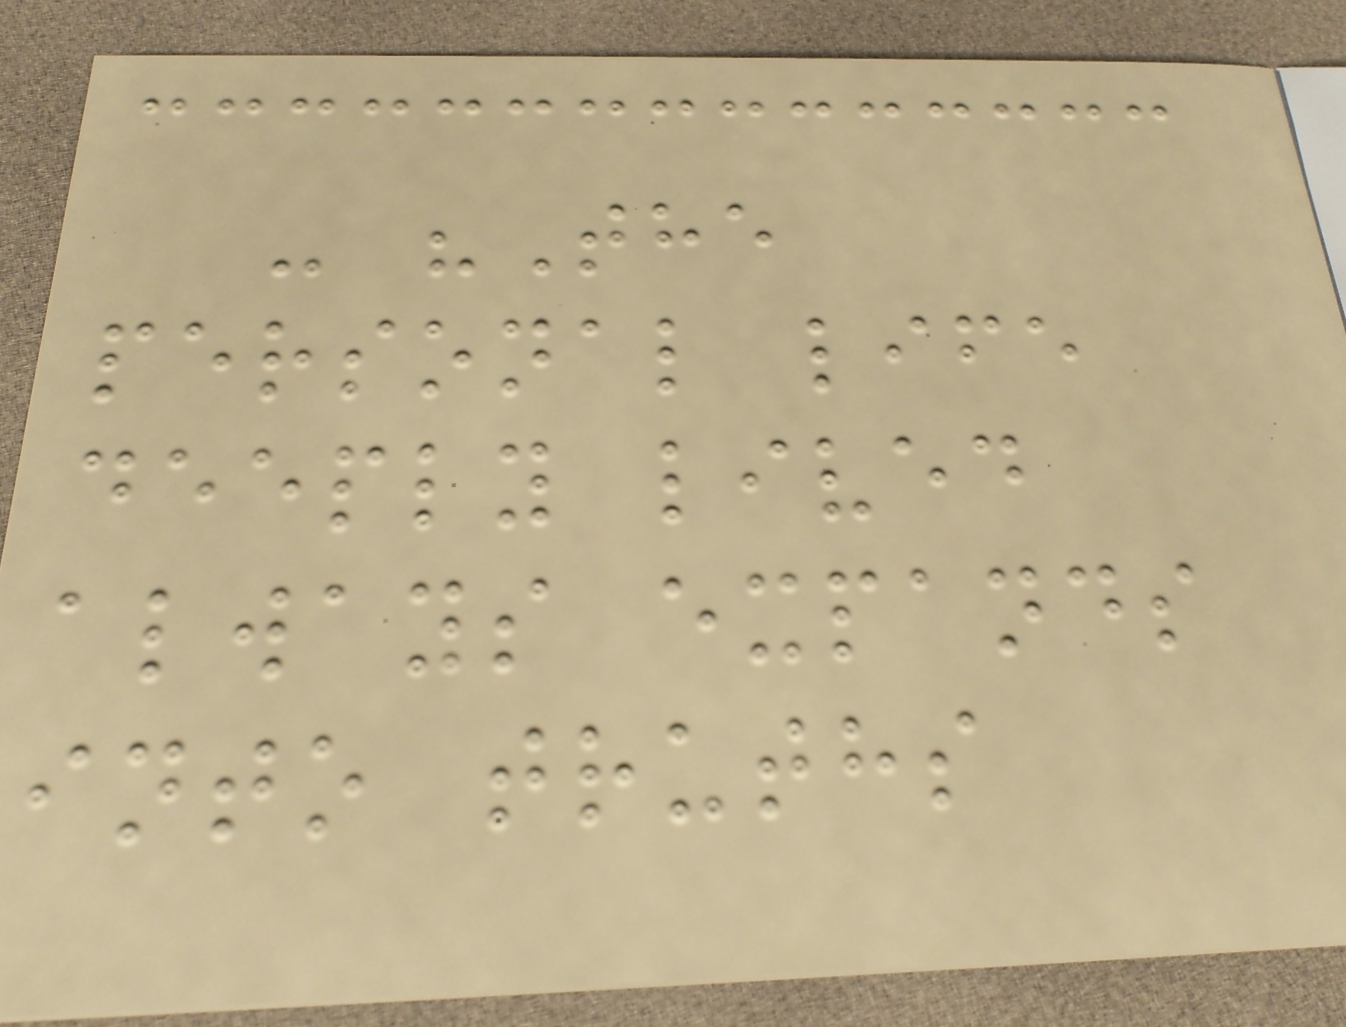- "The
personal life
deeply lived
always expands
into truths
